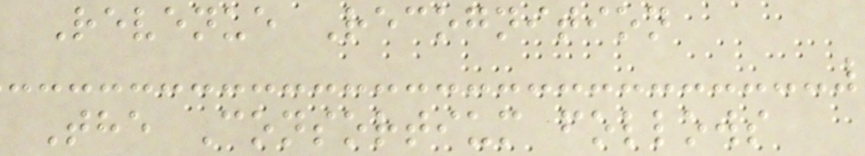Revenue Recognition
The Consortium follows
